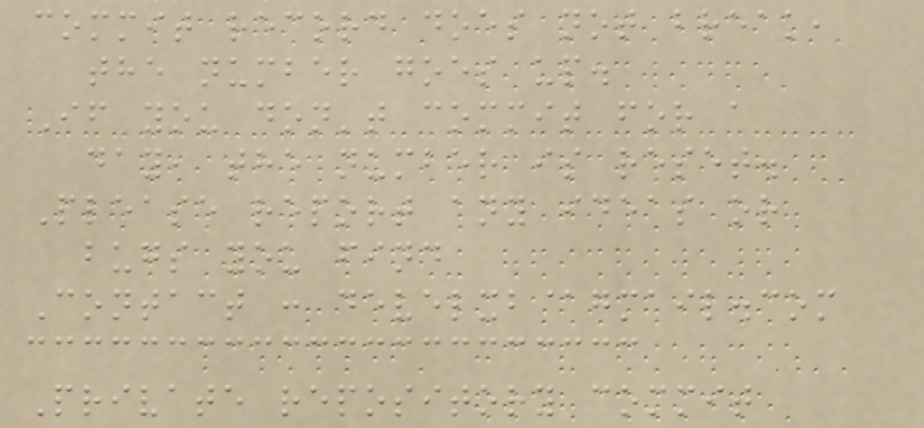commit record does not break,
the number goes up.
If you don't commit for a
day, the number is reset.
Please report any ideas or
bugs you find
Contact : develxb@gmail.com
Private repository commit
